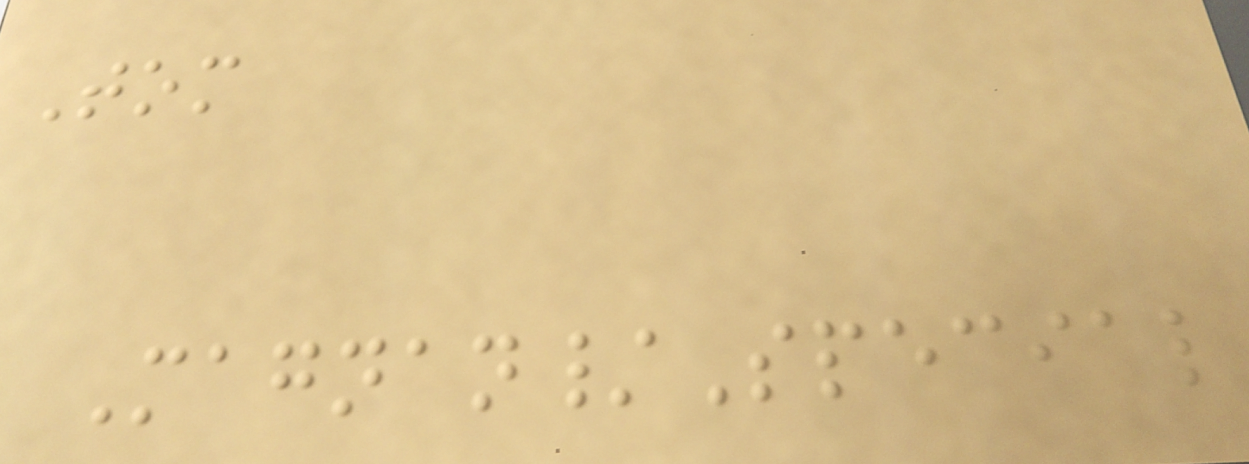Tom
Magnan/Special
